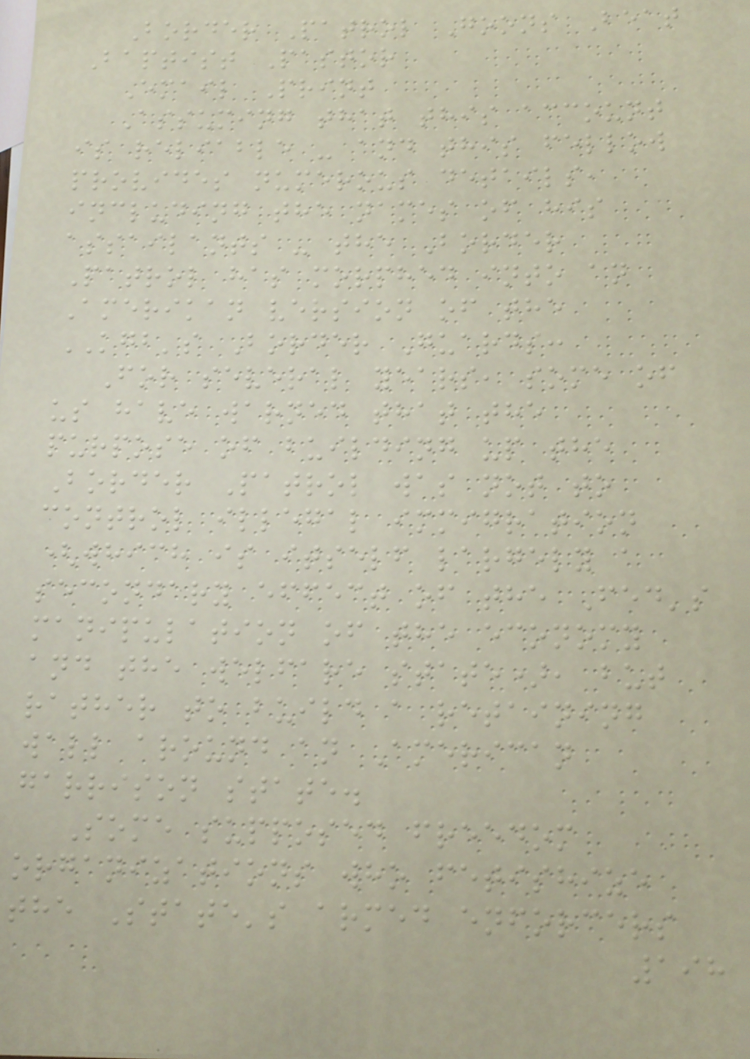Border Patrol Goons Beat
Baptist Pastor
Email Print
Assuming that this account
is reliable - and this fellow
provides numerous details,
including the names of his
assailants - the Border
Patrol has morphed into an
Amerikan version of the
KGB's Border Guards:
For several years, some of
us have warned that the
purpose of building up the
Border Patrol was not to
control illegal immigration
(which is itself largely a
secondary effect of the Fed's
manipulation of the economy
and the welfare state), but
rather to build a retaining
wall around an American
garrison state.
Some supposed freedom
organizations who fetishize
the State's armed enforcers
198
